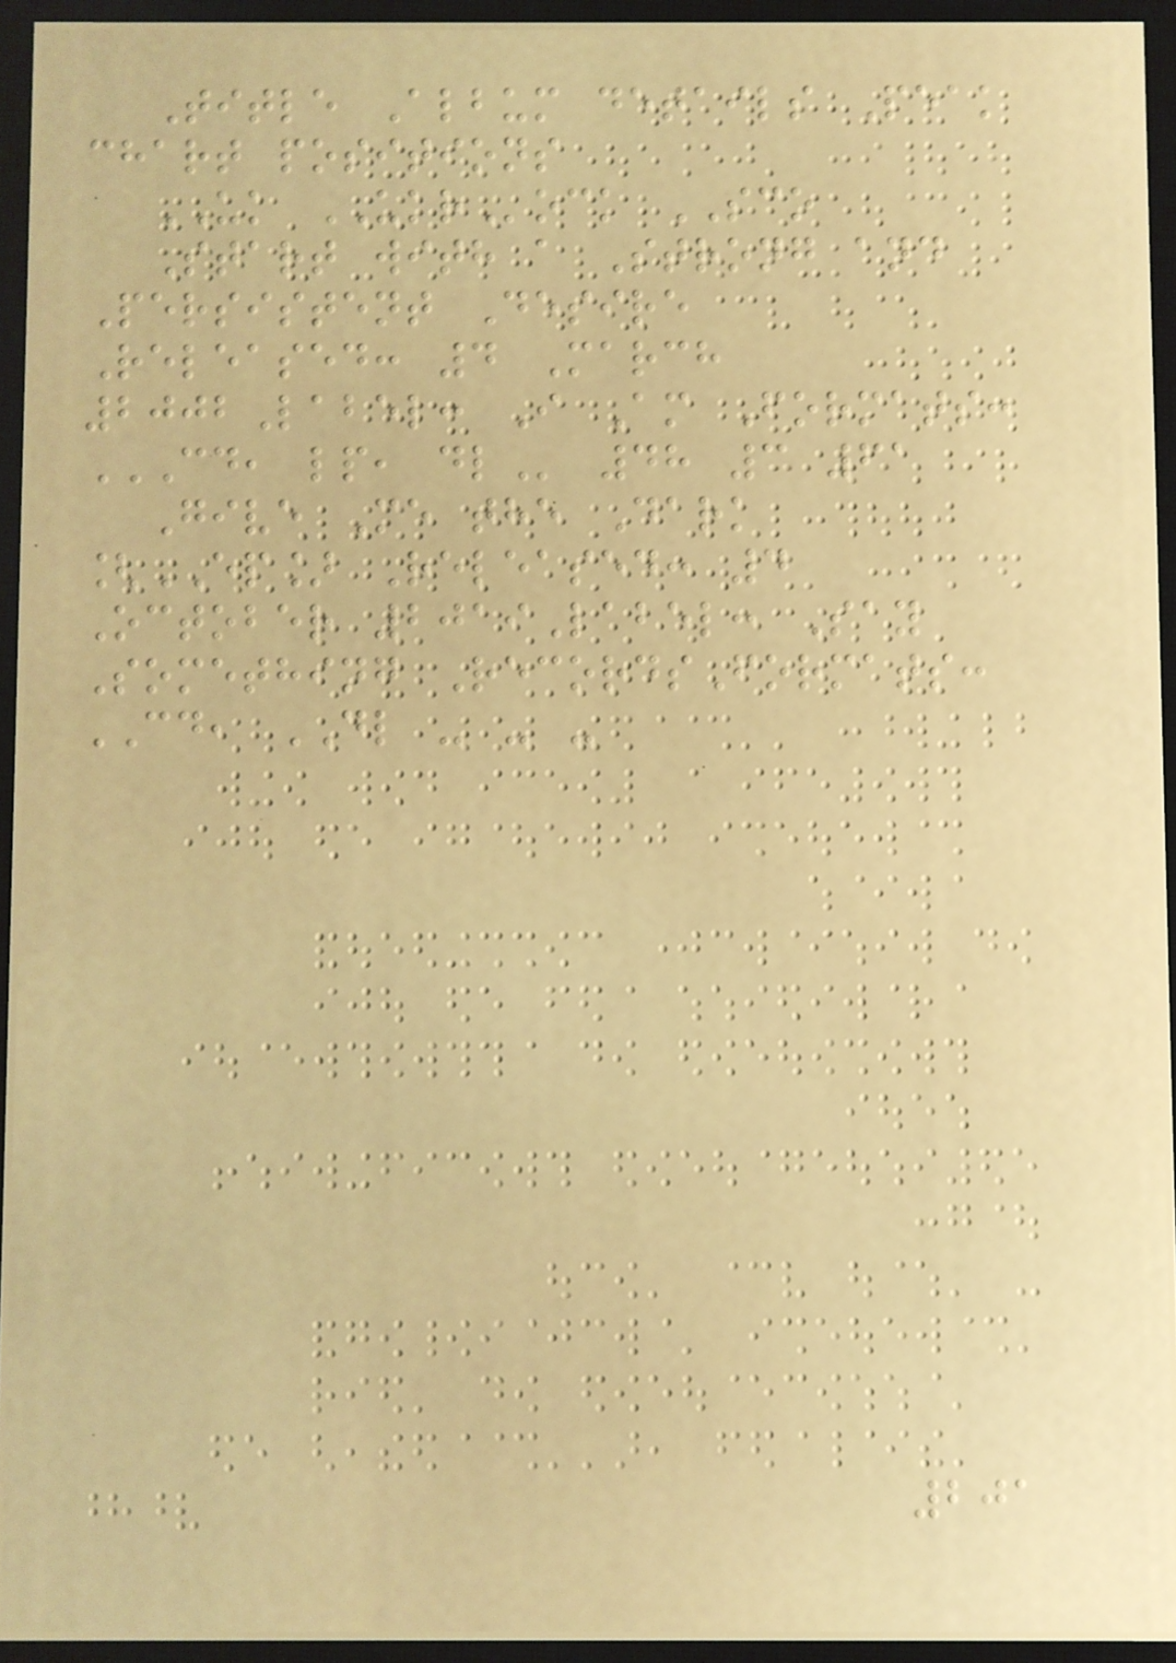Title Album details Peak
chart positions
UK UKRock SCO
Start with a Strong and
Persistent Desire
Released: 4 March
2002Label: I Am Formats:
CD, LP, DL 48 3 61
Give Me the Dark
[EP] Released: 4
October 2019Label: Say
Something RecordsFormats:
CD, DL - - -
201
